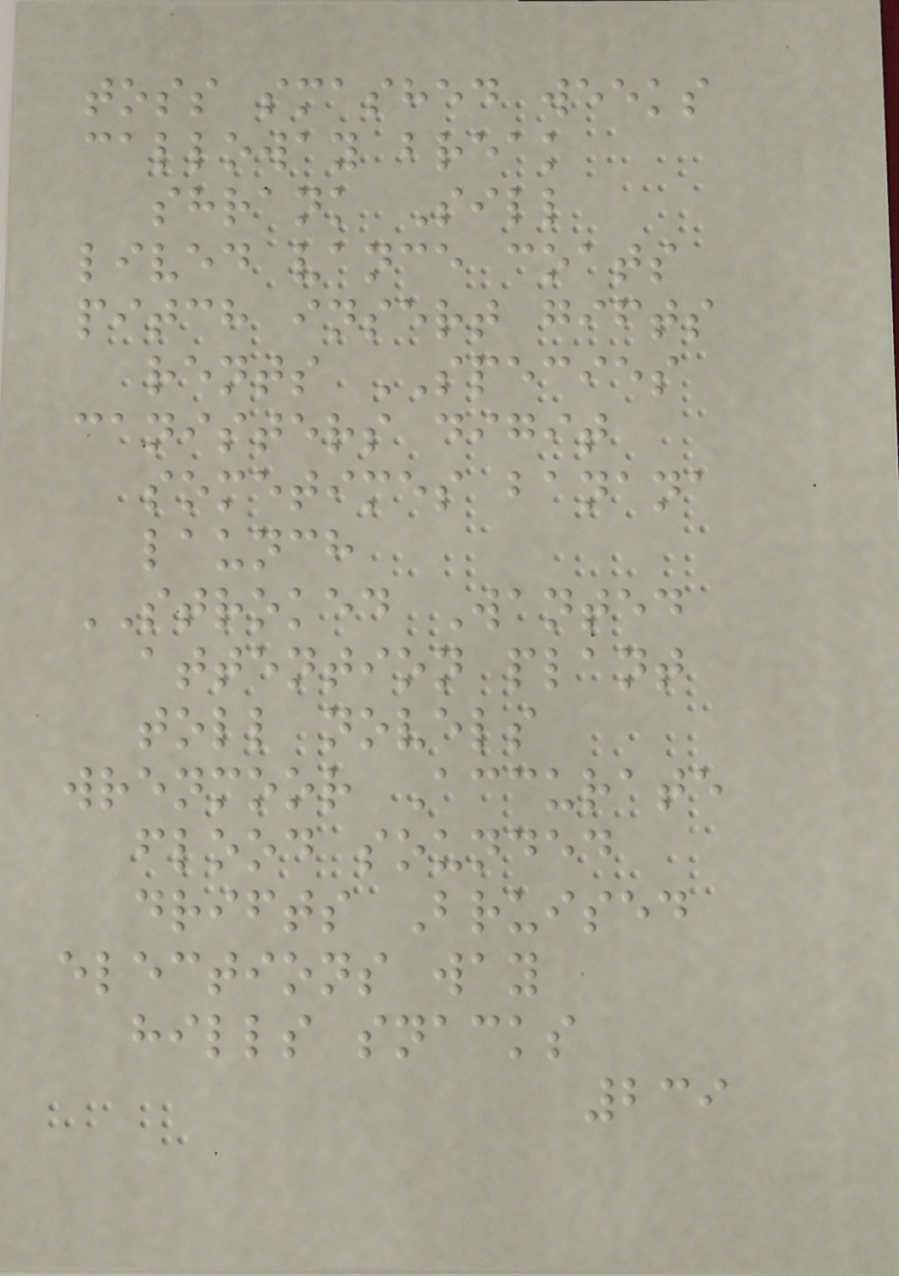toss smashed weeks
calloway break
shrank Sill
lived vance coats
pitch insert gifts
rents SPECIES
canisters digit
sometimes banana
launch
STROKED Wanted
attention plant
toll novels
wrenmoor Accurate
flood sounded
drifts Bruised
elections way
hills snacks
239
